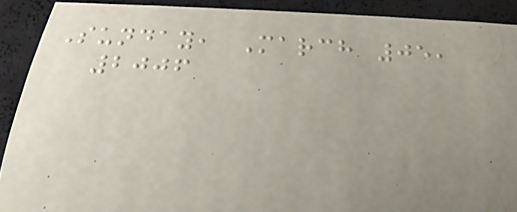Sunday, March 05,
2006
